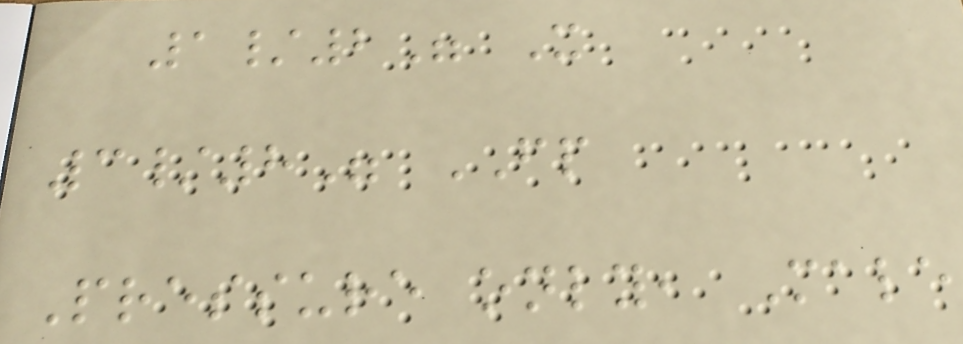1/2" X
3/8" FP
Pressure only, Male
